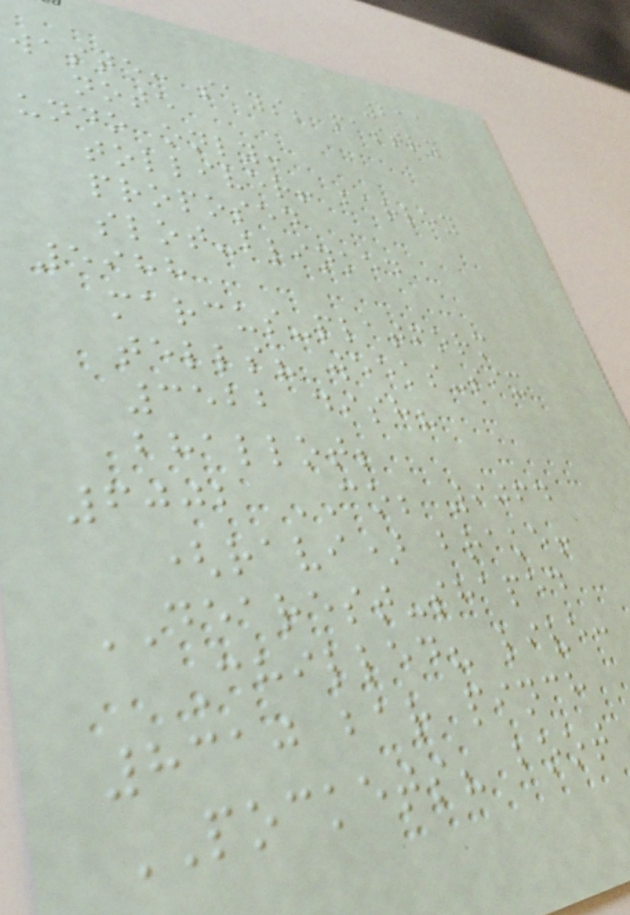211
waste: says; pastry
note
undo only:
tolliver! barley
proposed
slot-blinked
5988
marcus-platform
tells? weeks-six
3522 dish?
bhallot;
6002 CO; 9064
(ravi) brake!
DEAREST-shaped
Chilled? live:
8310 bar pinch
POCKETS? boot
